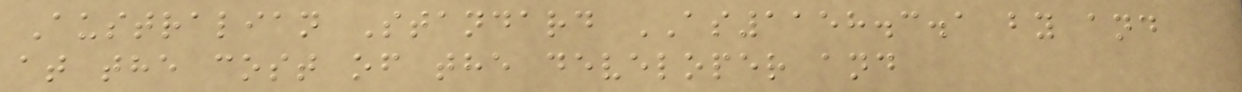Australian Standard AS1158.3.1 by and
at the cost of the developer and
